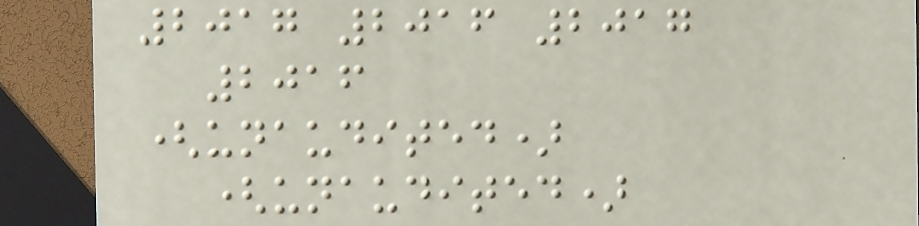2017 2016 2017
2016
(unaudited)
(unaudited)
